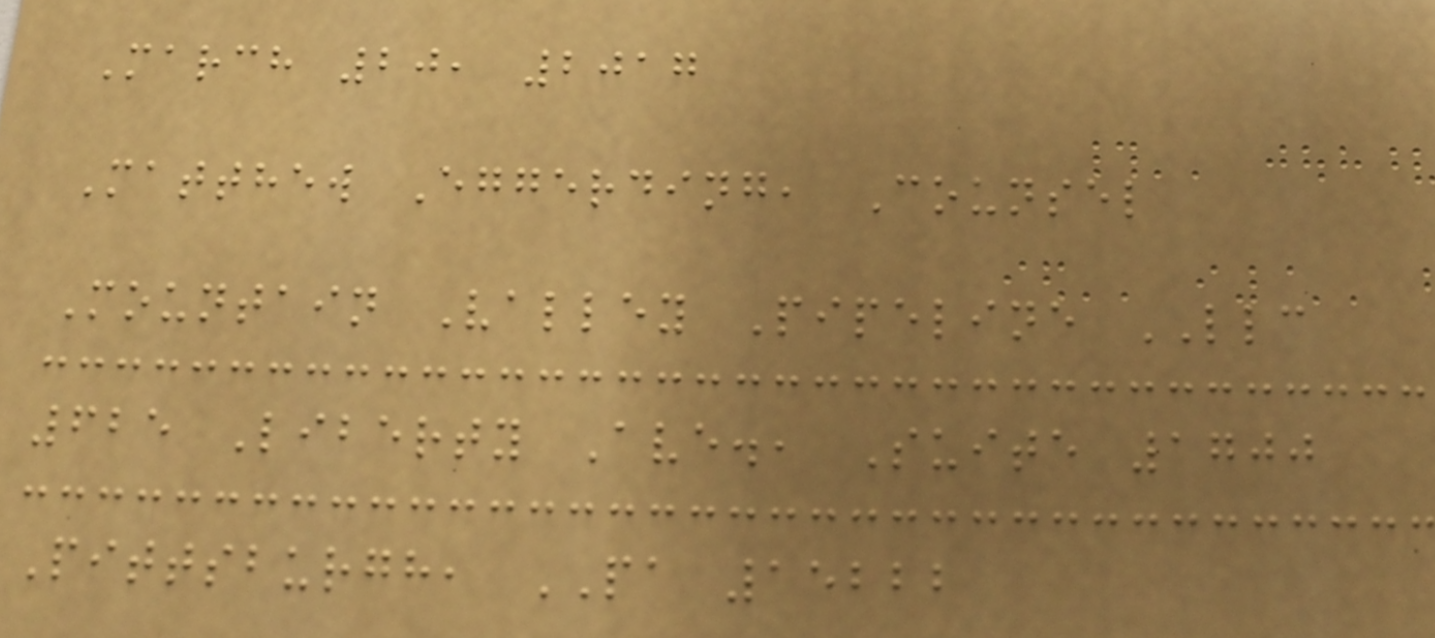March 20, 2017
Matthew Eggerding, Counsel
Mountain Valley Pipeline LLC
625 Liberty Ave., Suite 1700
Pittsburgh, PA 15222
